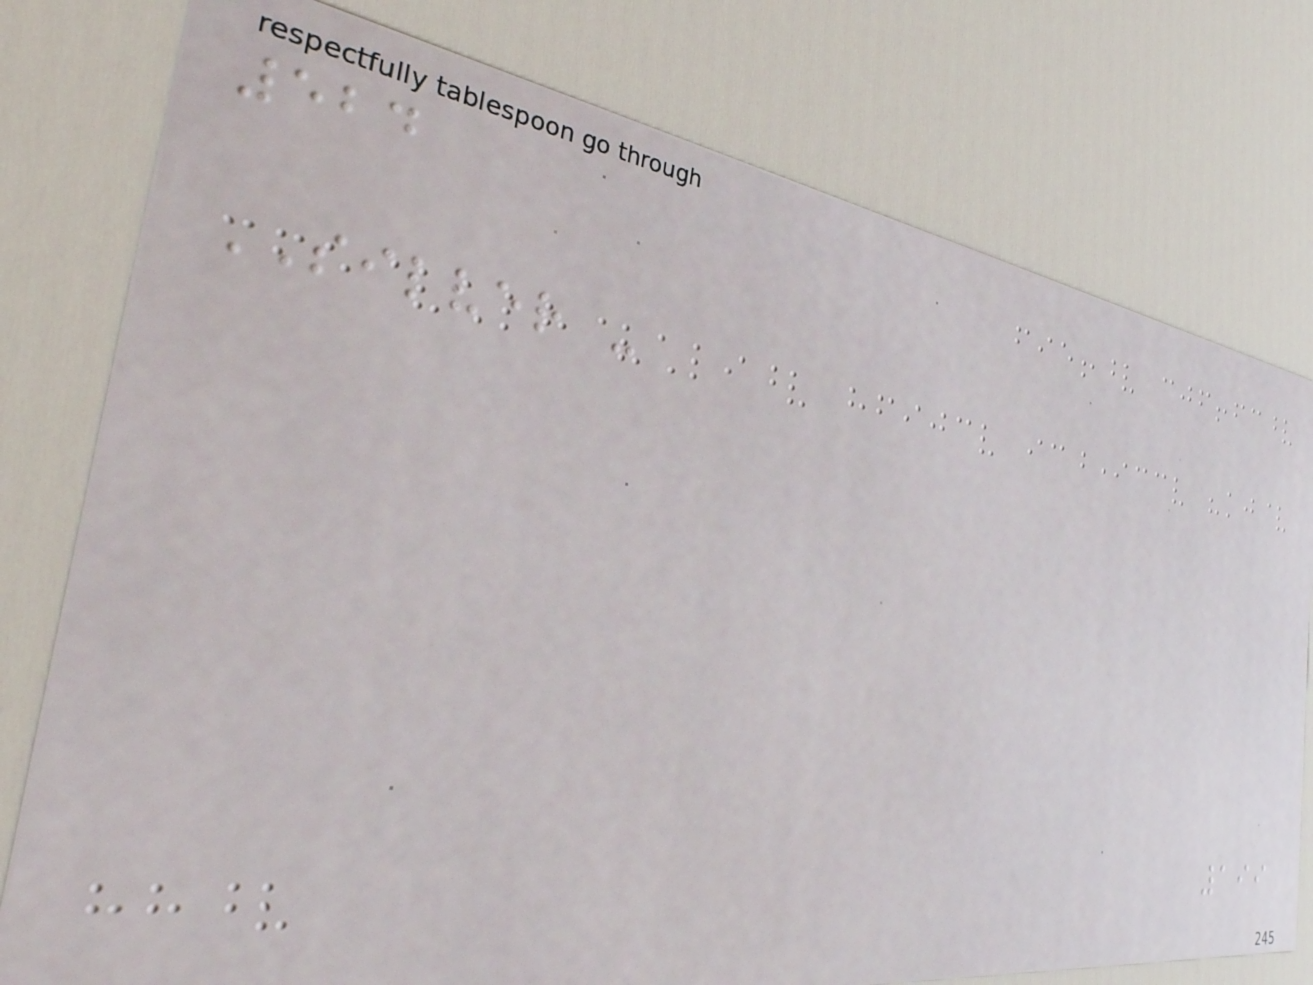524
SILVER -
199
